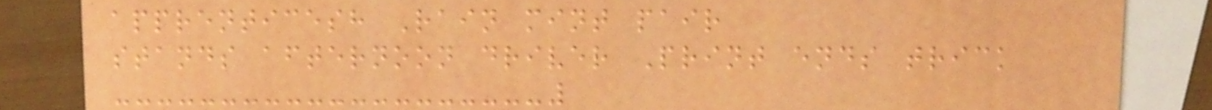apprenticesh Rain mint pair
stands afternoon driver Print ends trick
